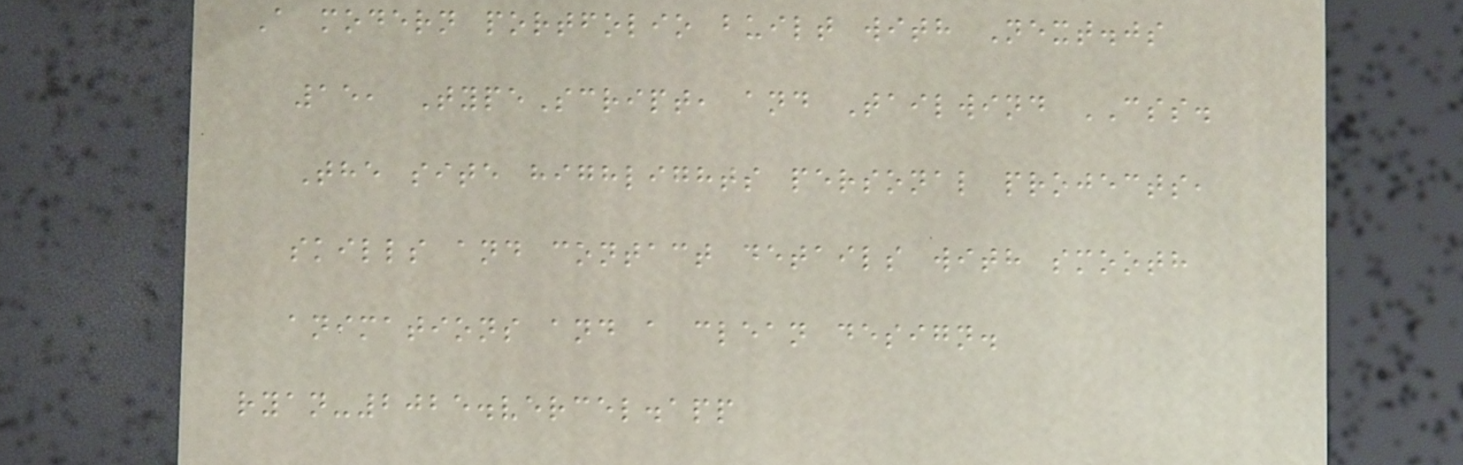A modern portfolio built with Next.js
15, TypeScript, and Tailwind CSS.
The site highlights personal projects,
skills and contact details with smooth
animations and a clean design.
ryan-2025.vercel.app
